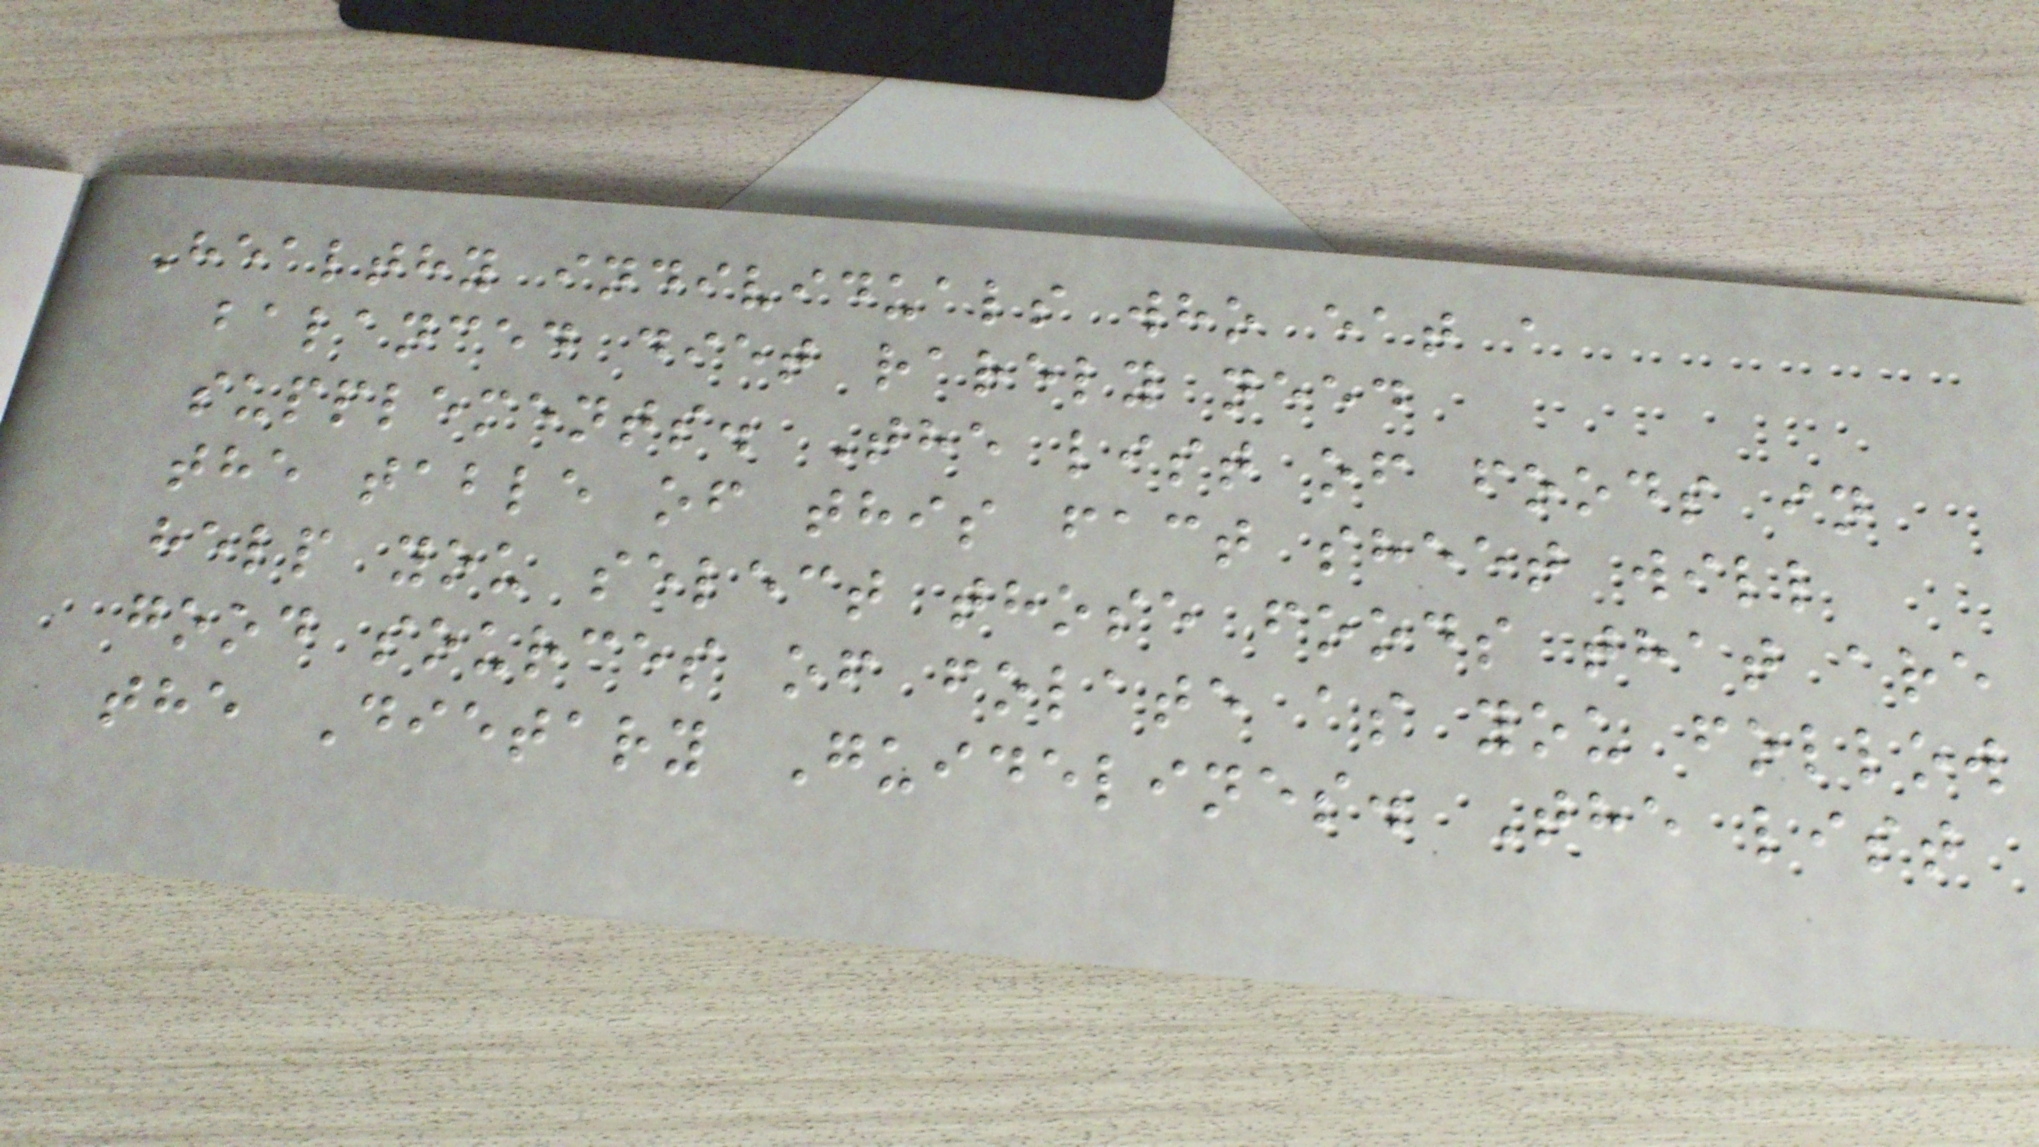Healthy individuals who eat a
balanced diet rarely need
supplements. The list of foods in
the table of this fact sheet will
help you select those foods that are
good sources of folate as you follow
the Dietary Guidelines. The list
